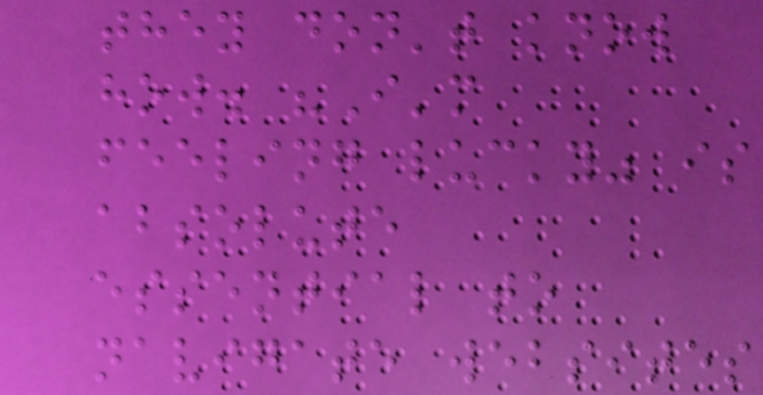they don't know
how. "I'm
feeling lucky" is
absolute
essential to
navigate websites
